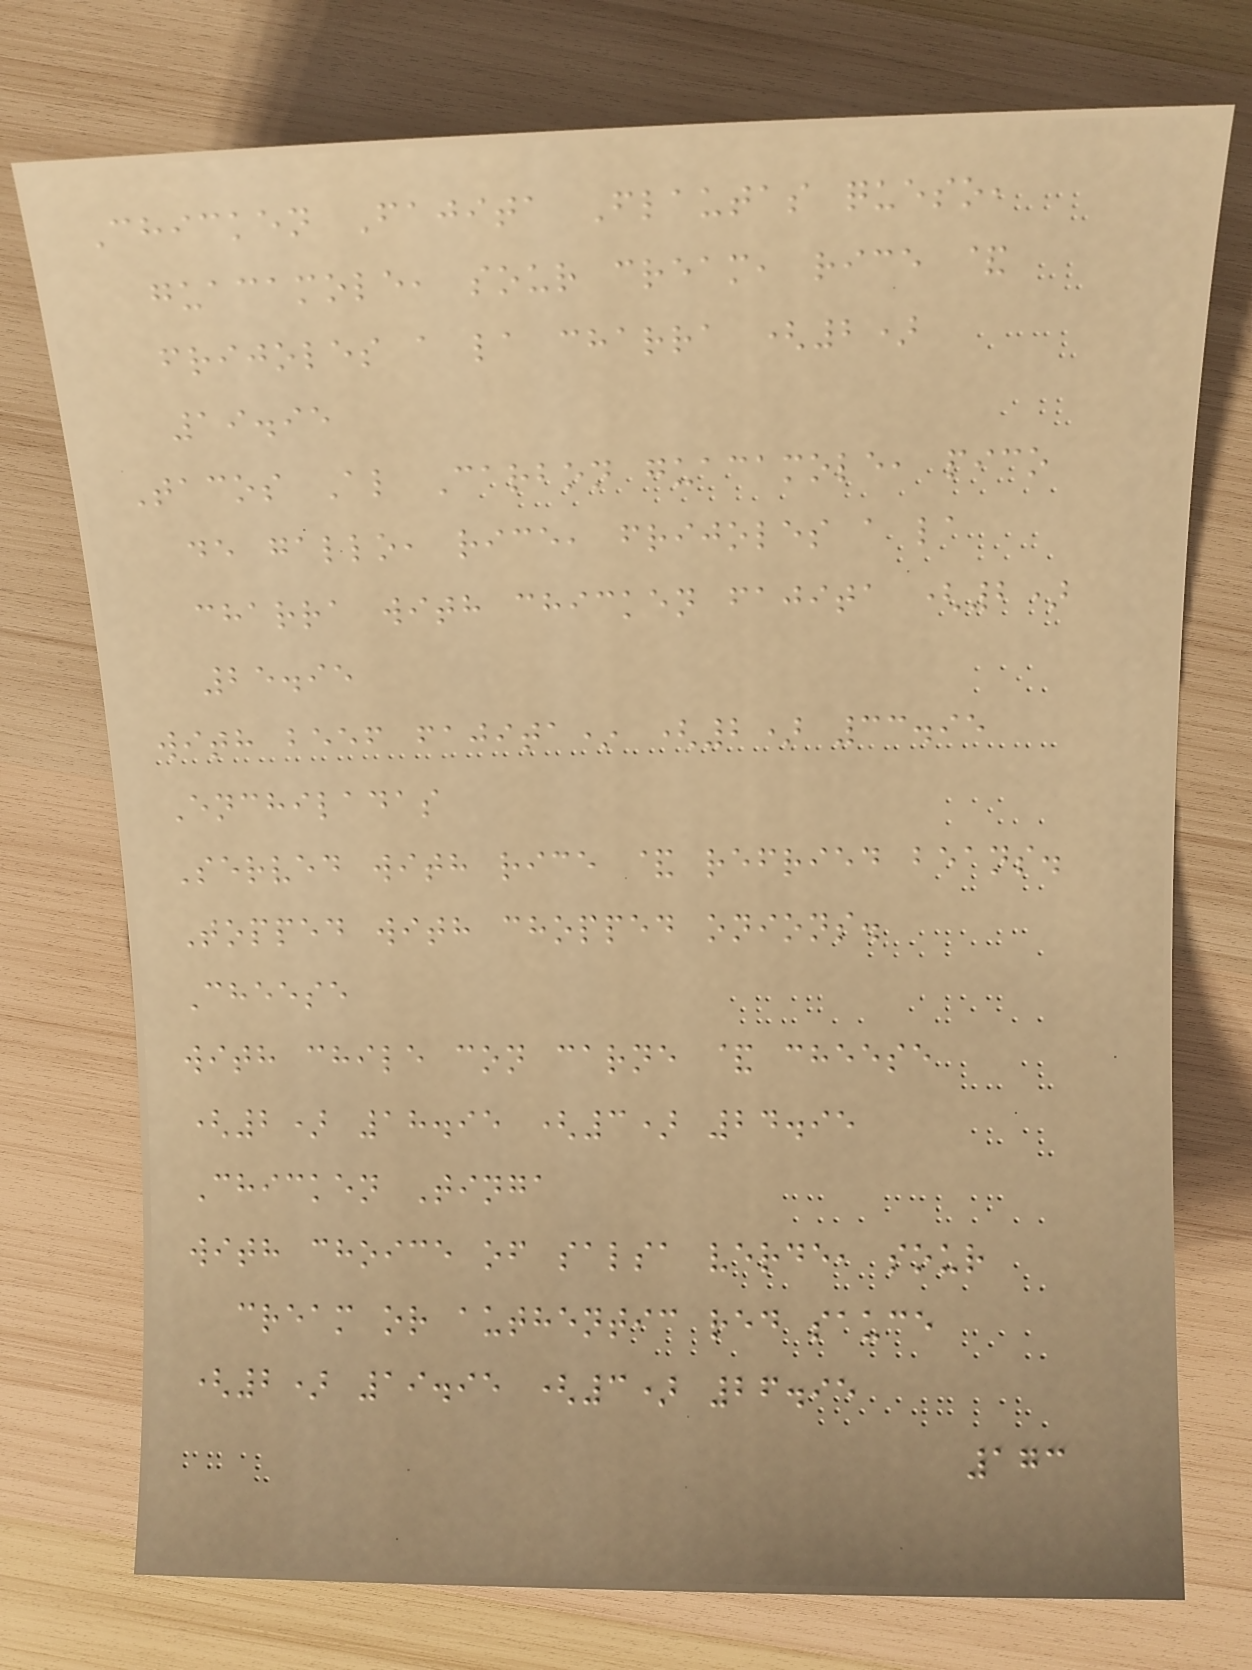Chicken Fajita Flautas queso,
guacamole, sour cream, rice &
frijoles a la charra (2)
19.95
Tacos Al Carbon guacamole, pico
de gallo, rice, frijoles a la
charra with chicken fajita (2)
25.95
with beef fajita* (2) 33.95
Enchiladas
Served with rice & refried beans.
Topped with chopped onions.
Cheese
with chile con carne & cheese
(2) 18.95 (3) 24.95
Chicken Tinga
with choice of salsa verde, sour
cream or authentic red sauce
(2) 19.95 (3) 26.95
173
